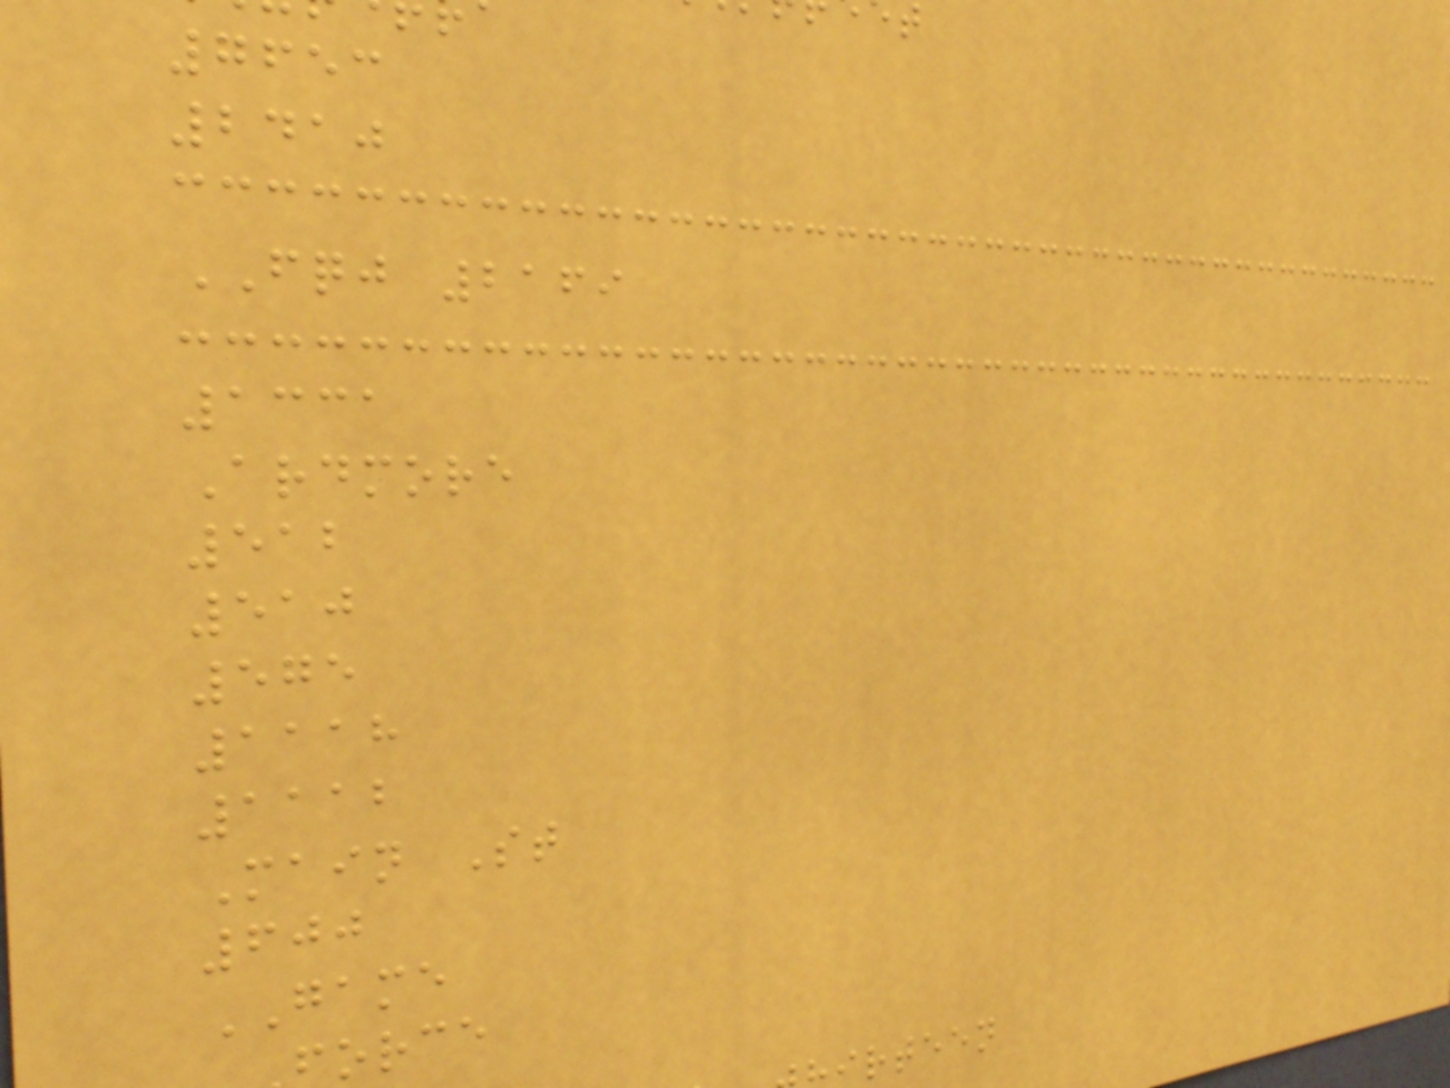7653
2410
FQJ 2169
1331
Ardmore
512
510
575
1118
1112
Main St
600
GAME
orce
irteen
